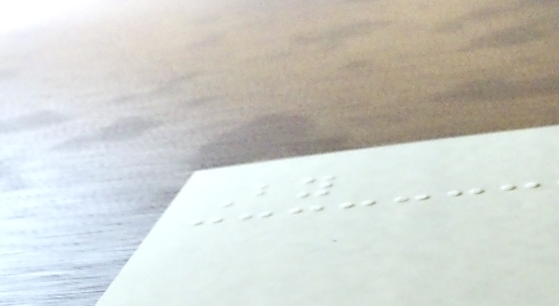By
